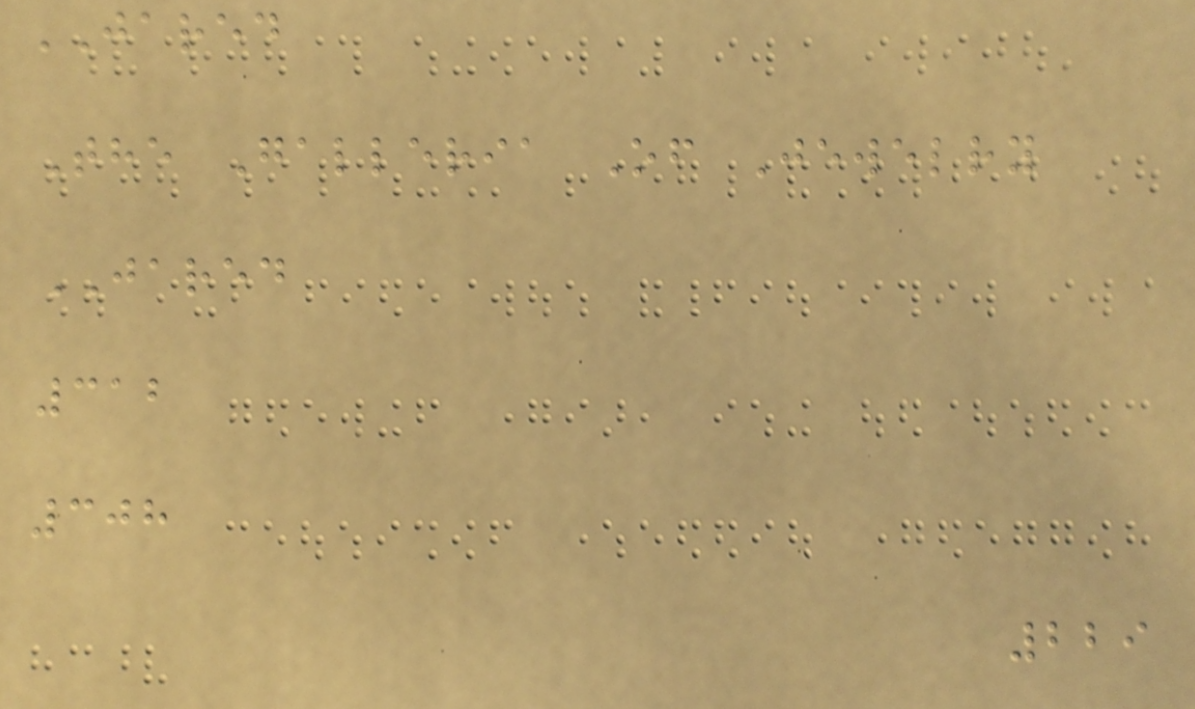JARED
The Galleria Of Jewelry
JARED
312
308
229
